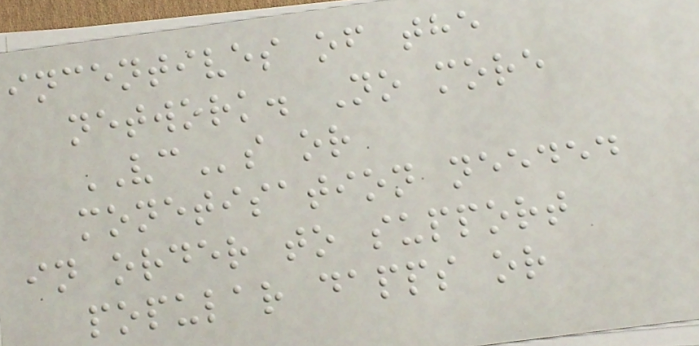incentives of the
network. No more
VCs or
monetisation needed
in order to support
popular dapps or
